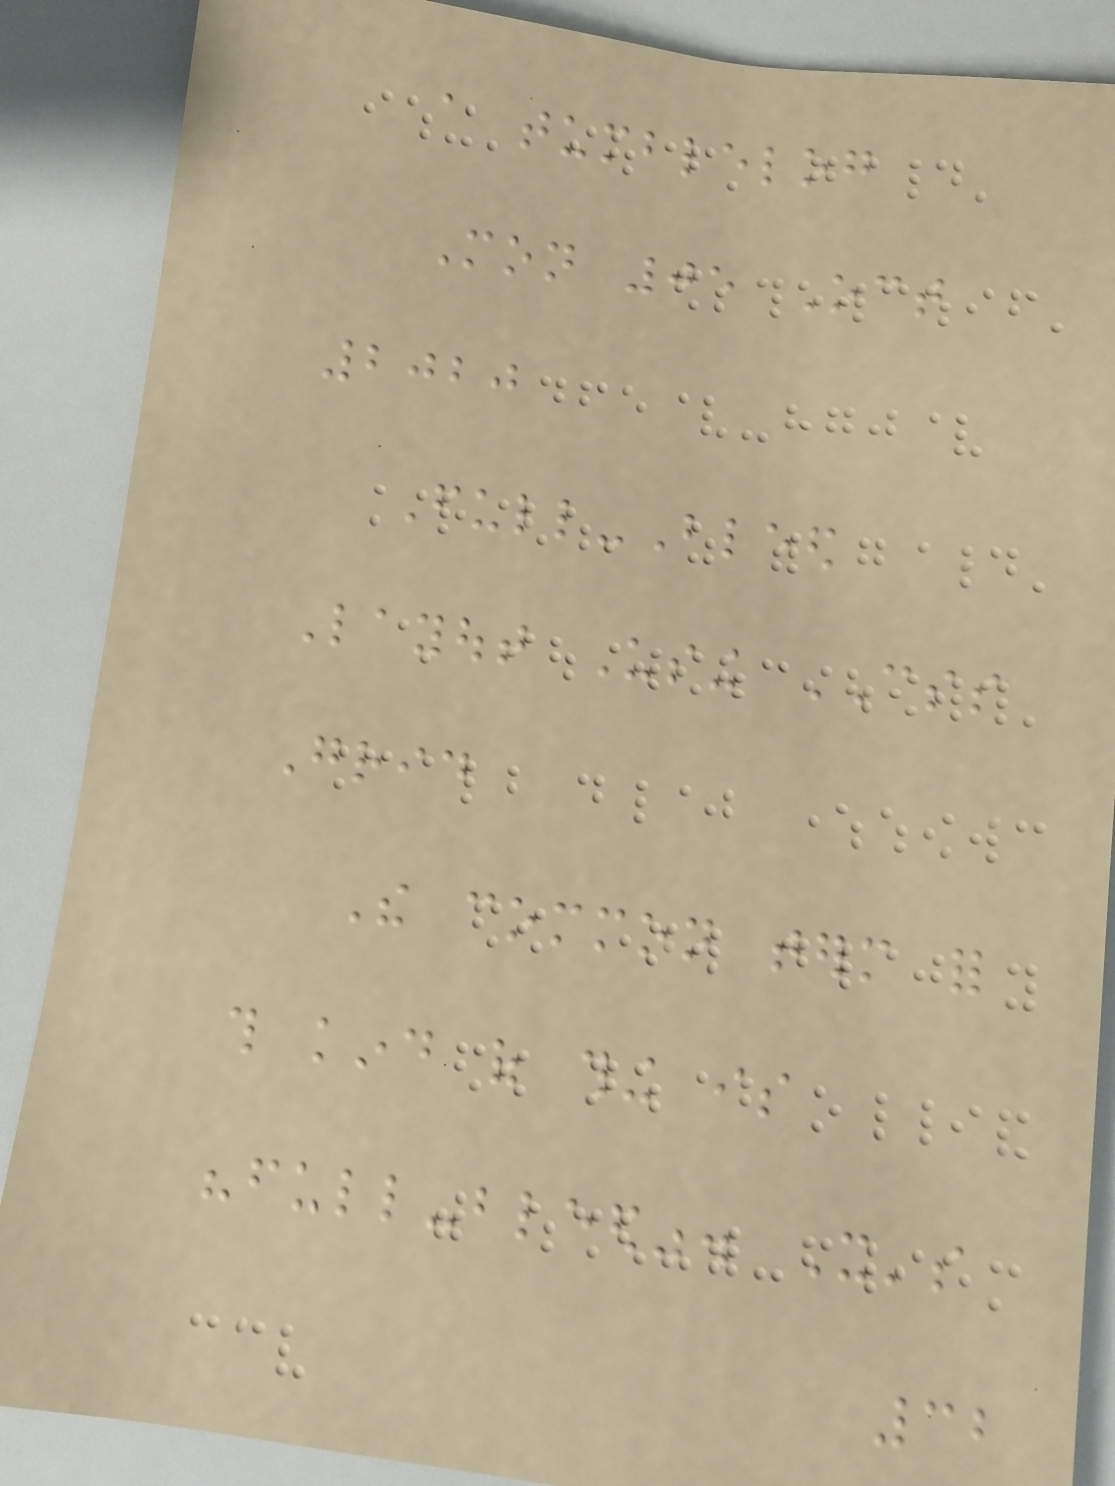a tumblelog
Mon 05 Oct
2020
Full-Bleed
Layout Using CSS
Grid
The common term for
this kind of thing is
"full-bleed". It's
32
